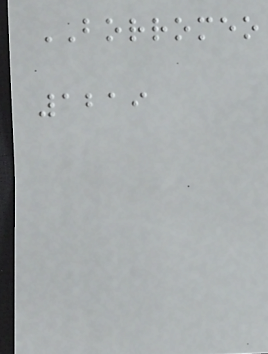BORROMEO
1219
